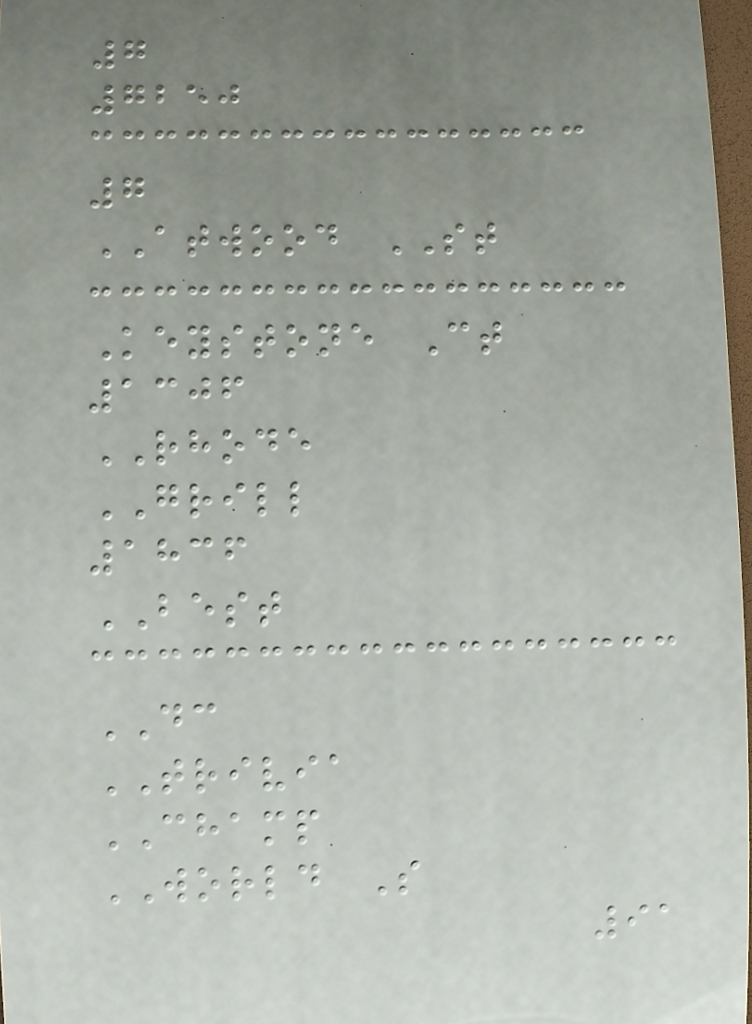7
7250
7
ATWOOD ST
Keystone Ct
1306
RHODE
GRILL
1836
BEST
DC
TRIVIA
CHAMP
WORLD S
91
